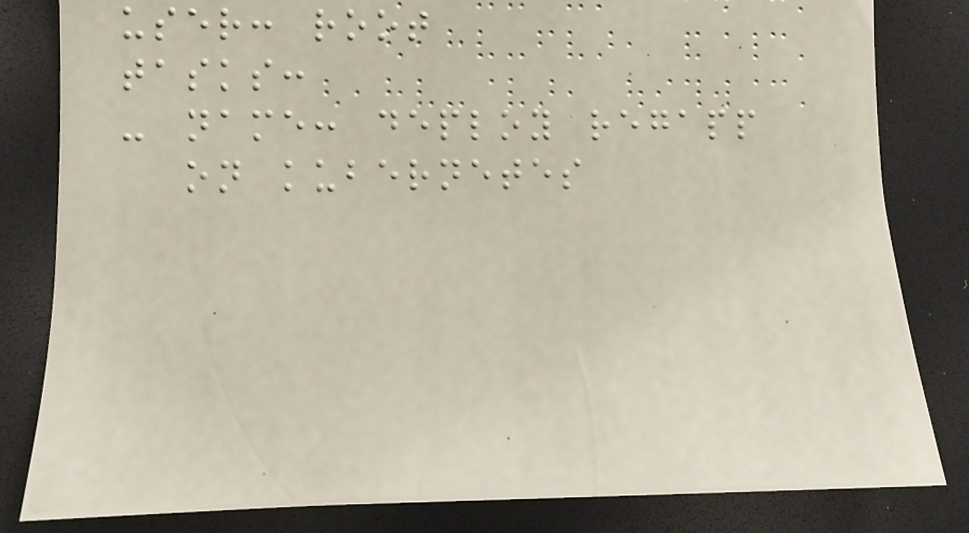user: root
tasks:
- name: deploy regapp
on kubernetes
